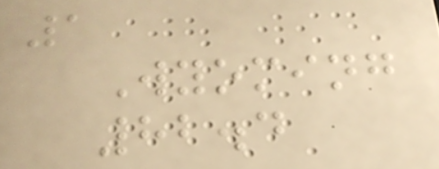1
Wyoming
82.4
